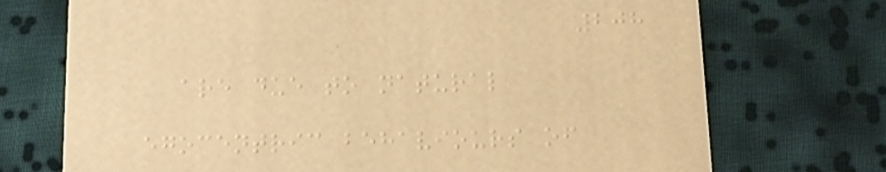208
are due to natural
egocentric behaviours of
